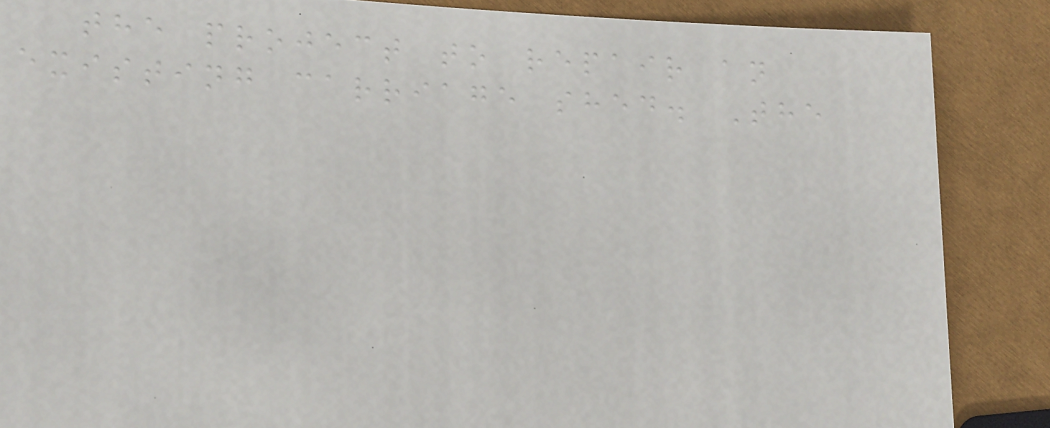the project to repair an
existing carriage shed. The
